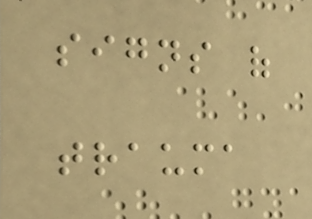signs of
trauma
